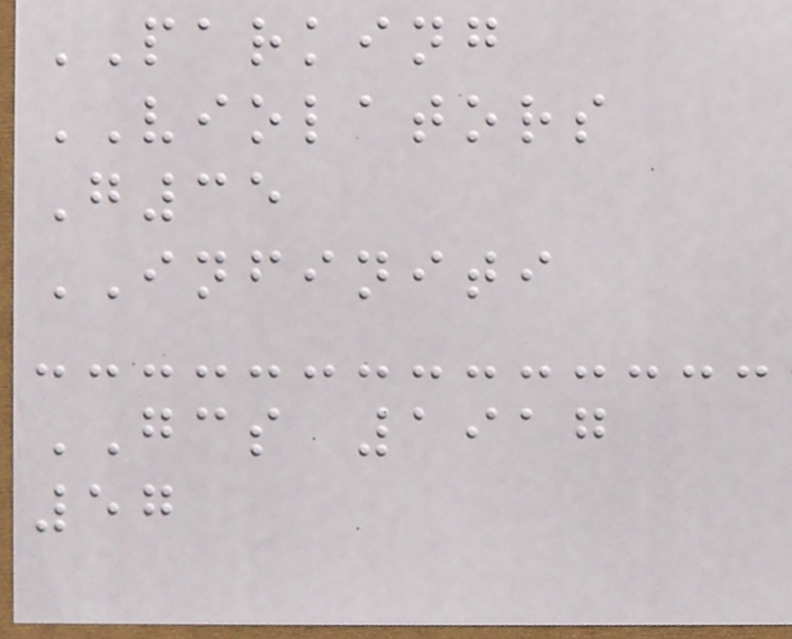PARKING
VIOLATORS
G35
INFINITI
GCS 1917
57
